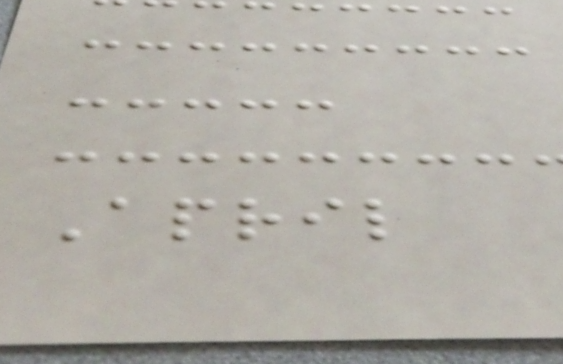April
